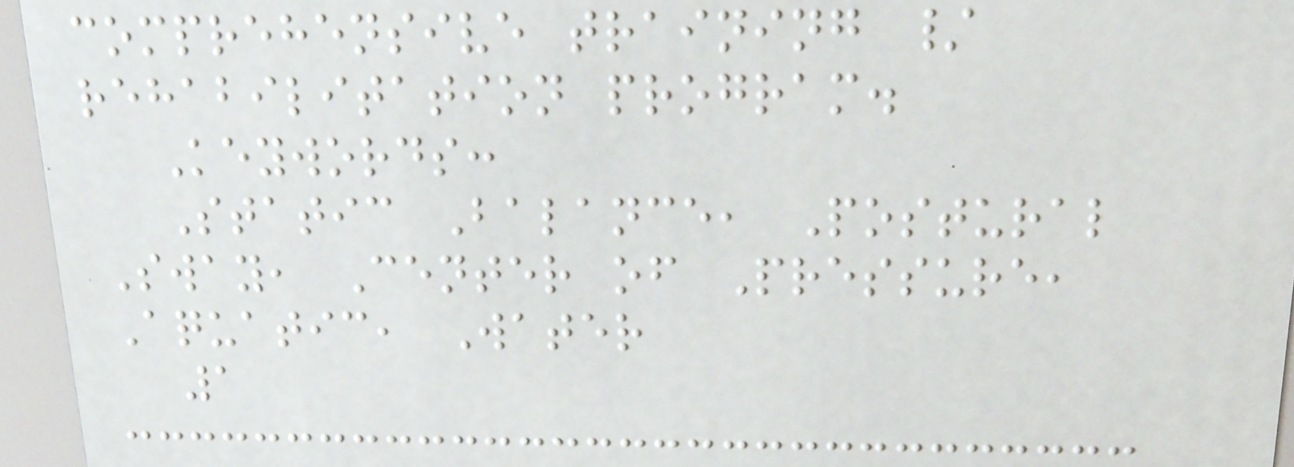comprehensive training /
rehabilitation program.
Keywords:
Static Balance, Postural
Sway, Center of Pressure,
Aquatic, Water
1
